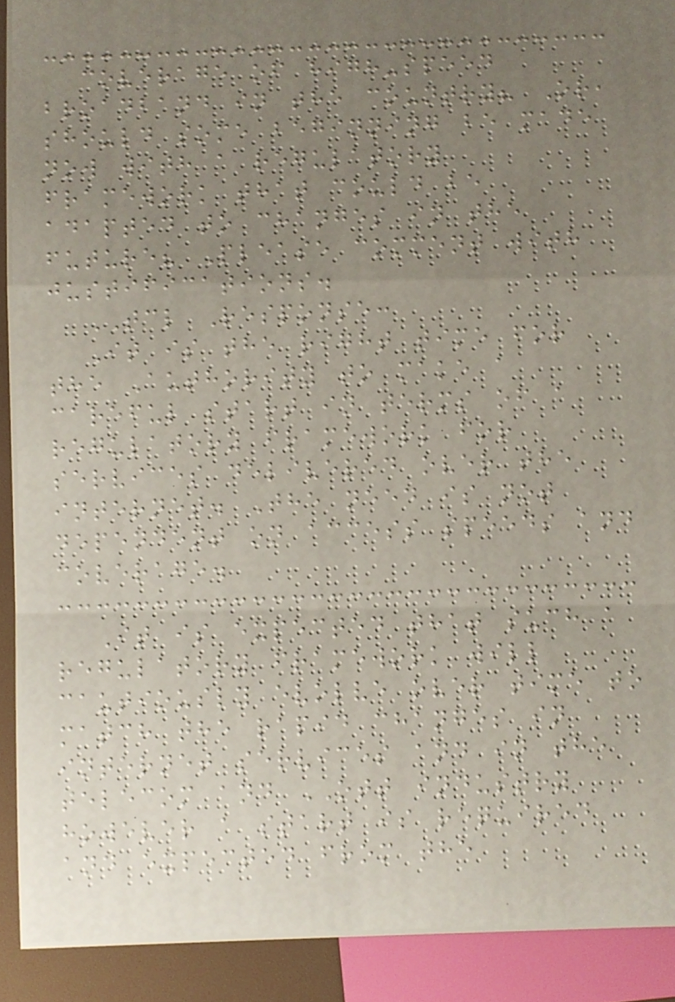coverage of high-speed
broadband in the country? Or,
should some beginning be made
now with a regulatory
framework that could be
adapted to changes in the
future? Please comment with
justifications.
TCL Response:
It is the right time for
the Authority to make a
careful start in terms of a
regulatory framework for
services delivered over the
internet. The need is not
dependent on access speeds and
coverage.
It is expected that such a
regulatory framework will
cautiously evolve over time to
match the rapid changes in
internet services and in the
telecom and OTT industry
however a start is required
and expected from the
